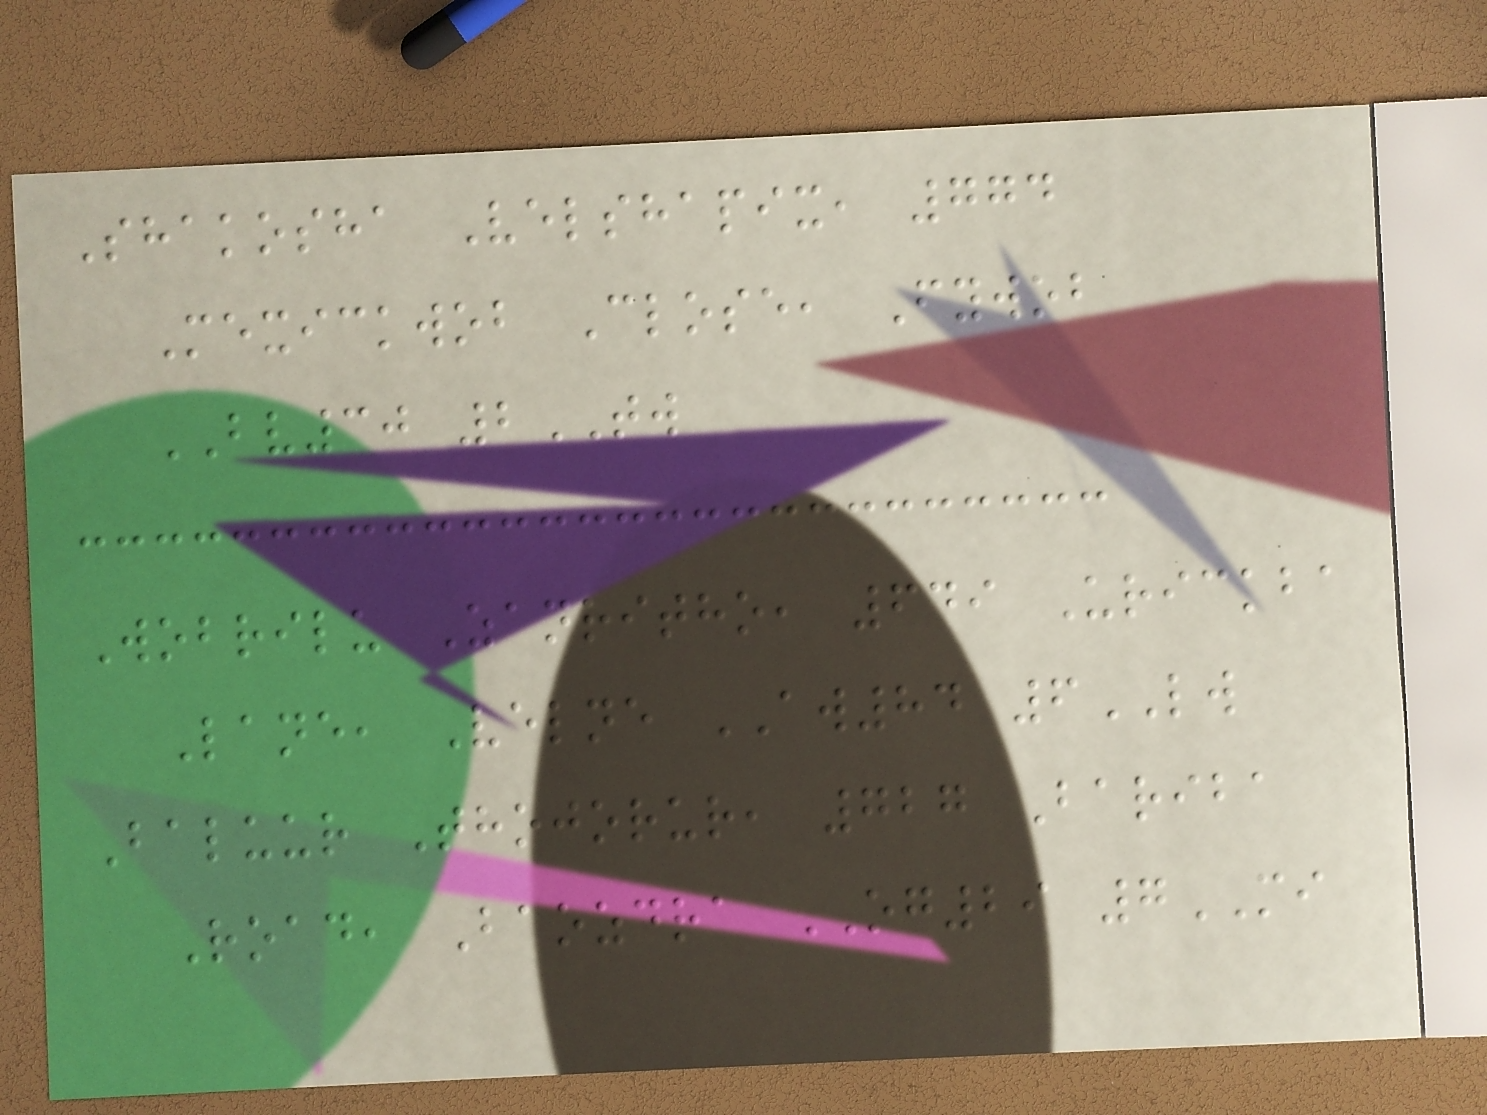Shakosha Velshapix, 774
Mexickwob Close, Fywob
BV30 2TW
Wobrilu Zanritho, 649 Urickba
Lane, Velne AW84 6LW
Baluur Thojorur, 727 Bariba
Road, Baozdra OG29 7MI
